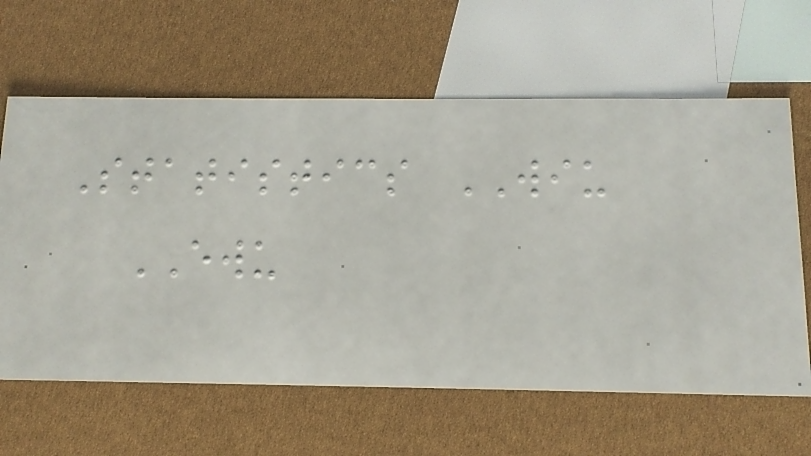Statistics WIU
EWU
